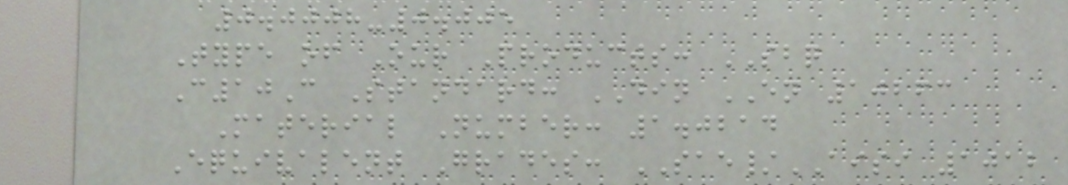0.0008-0.005
Type of Our Products: SBQ
C10C Standard: DIN EN 10263
Material Number: 1.0214
Equivalent Grades: SAE/AISI 1012
